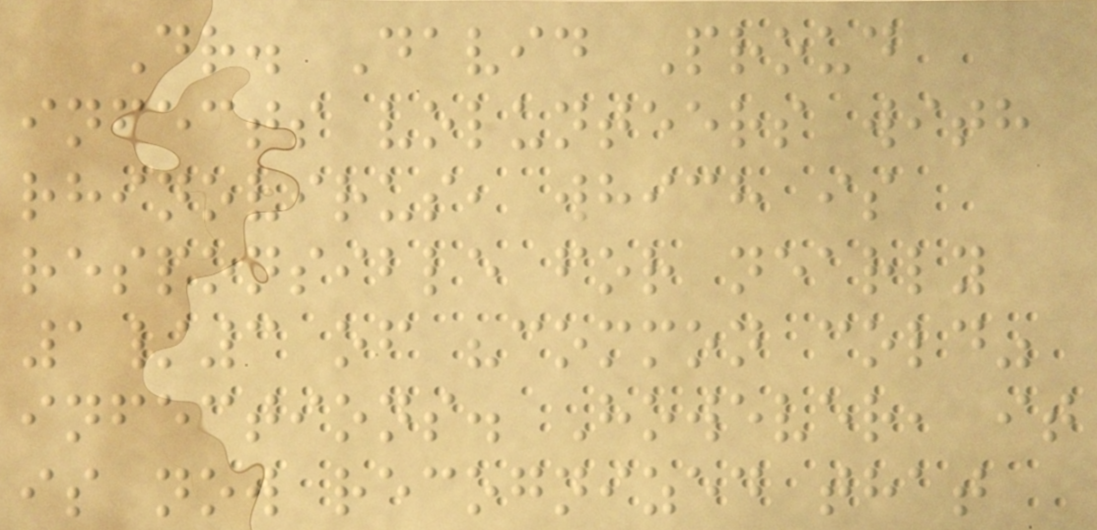Dr. David Proud
infects volunteers with
rhinovirus, which is
responsible for nearly
1/3 of "common cold"
infections. However, it
is now recognized that
